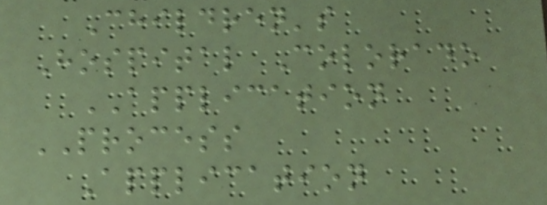Children's
Hospital Colorado
APPLICATION
PROCESS
Application
